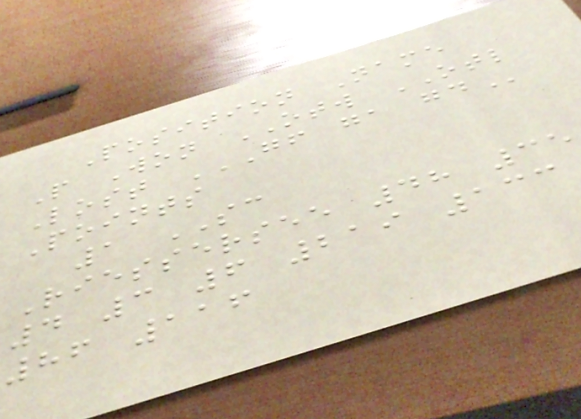Position Name
P Won OTW OTL
Lost GF GA GD
Points
1 SC
Riessersee 48 35
4 3 6 219 133
86 116
